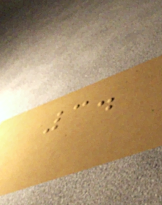3.
